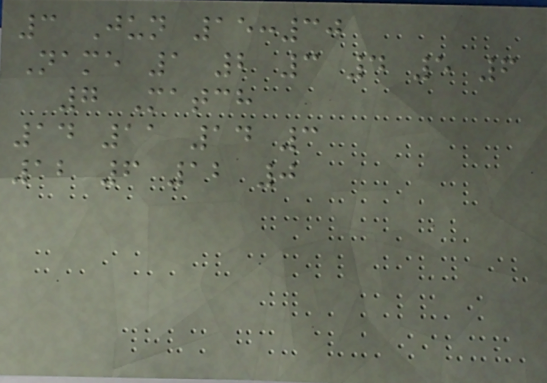3 Jun 15:30
Name 1 2 3 4 5 6
7 Match
14 11 14 3
12 6 12 0
